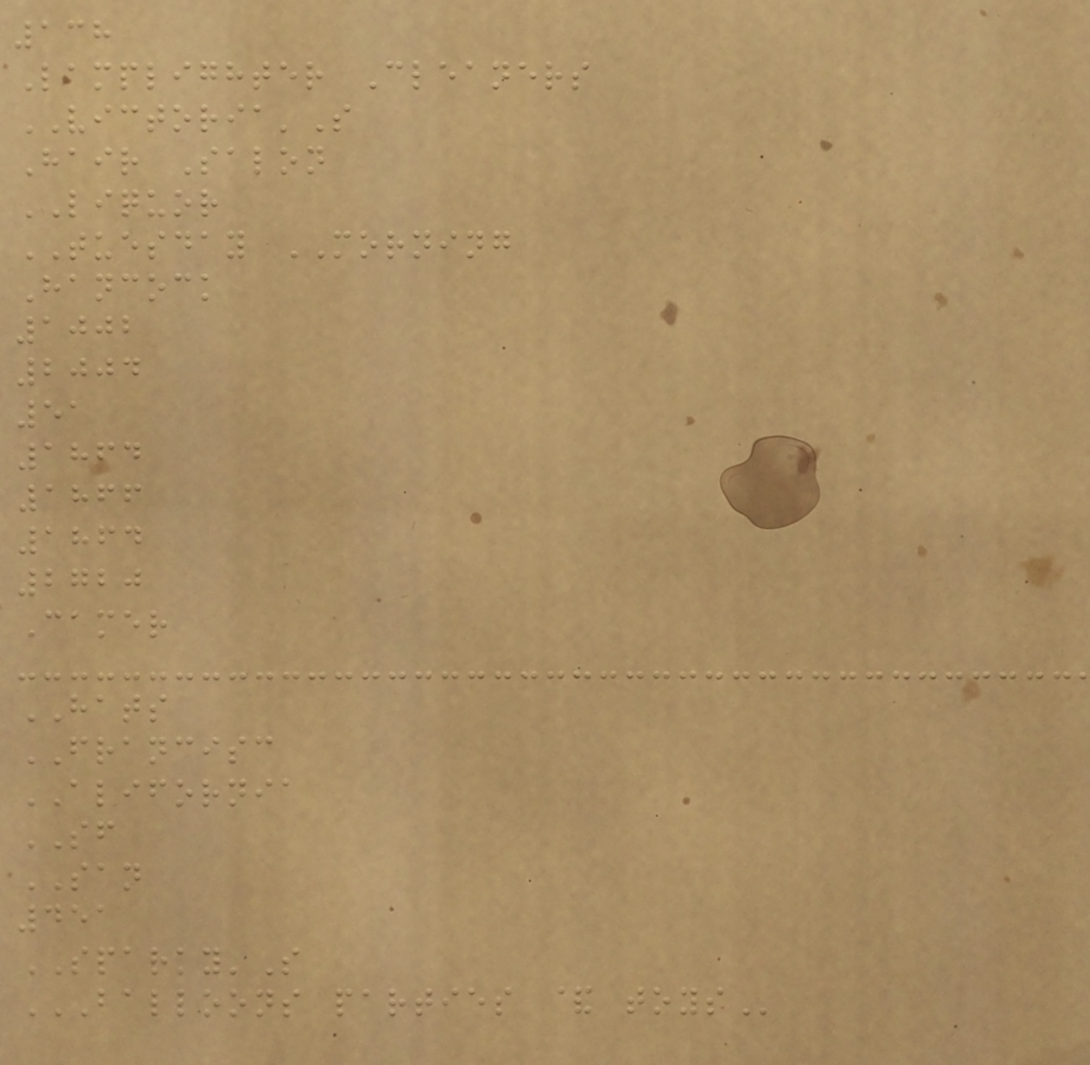138
Lamplighter Cleaners
VICTORIA'S
Hair Salon
LIQUOR
TUESDAY MORNING
Hancock
1002
2004
51
1864
1866
1864
2720
Camer
HATS
FRANCISC
ALIFORNIA
SF
SAN
451
SPARKY'S
BALLOONS PARTIES & TOYS
